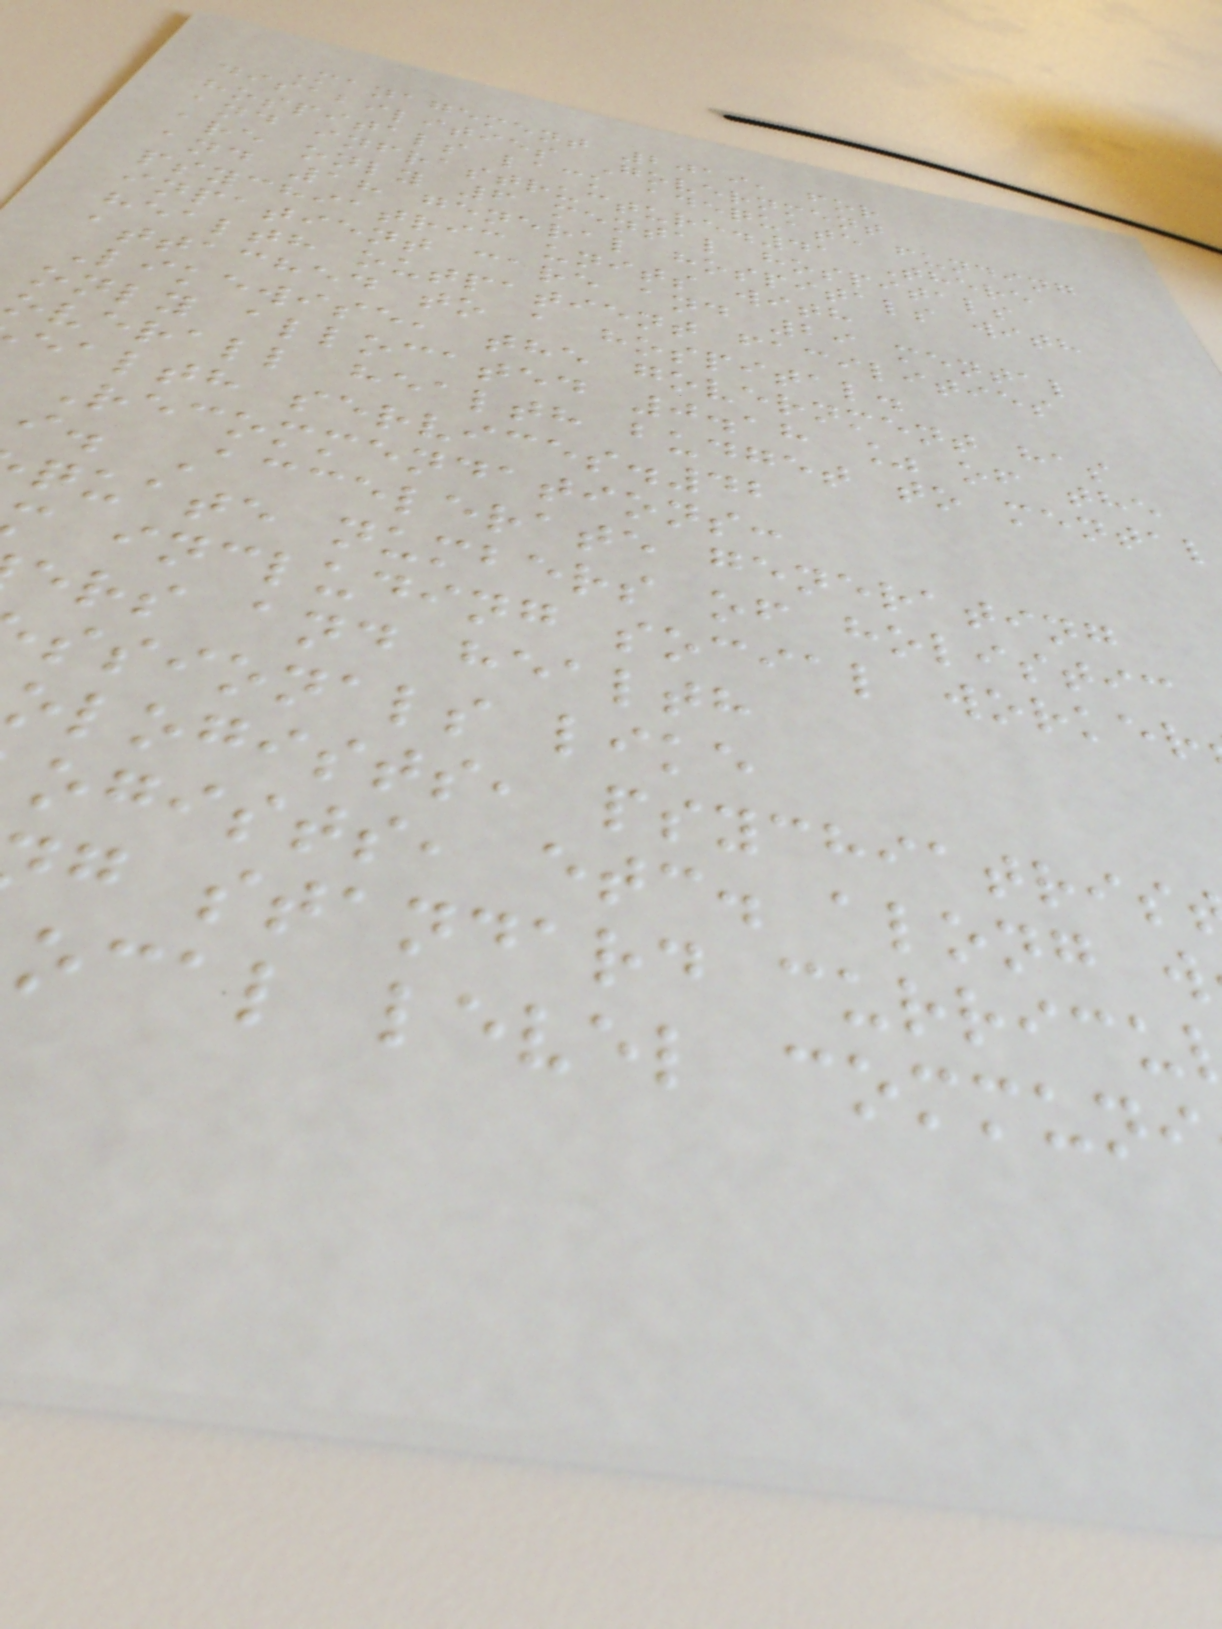Management 2019, for
disabilities Government
hospitals lack adequate funding
and infrastructure.41 There
are only 6 mental hospitals
and 18 general hospitals with
psychiatric units with
inpatient care and 29 mental
health outpatient facilities
attached to a hospital.
Likewise, the government has
only allocated 0.18 % of the
overall health budget to mental
ealth services.42
Recommendations:
i. Accelerate generating
quate numbers of holistic
including social worker
ers and health
ssionals like
ologists, psychiatris
ogists, etc. along w
g standard curricu
ocal level communi
